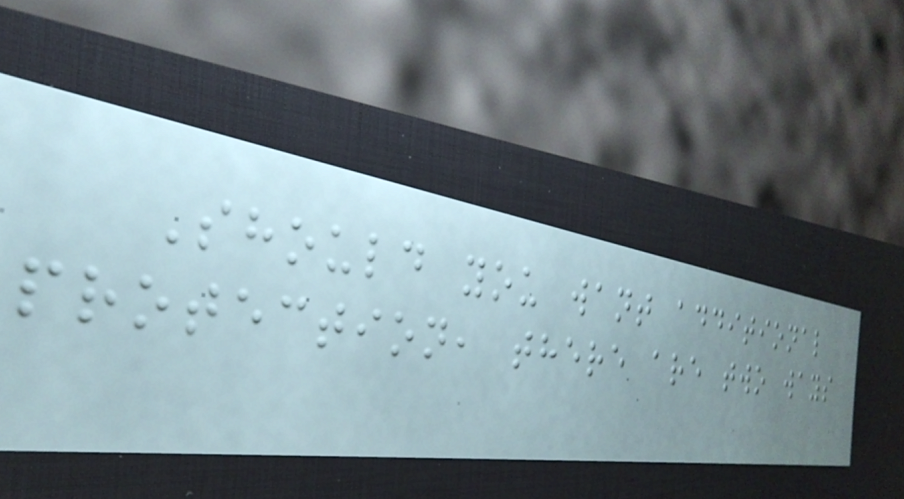Should you want additional
protection, there are two ways
